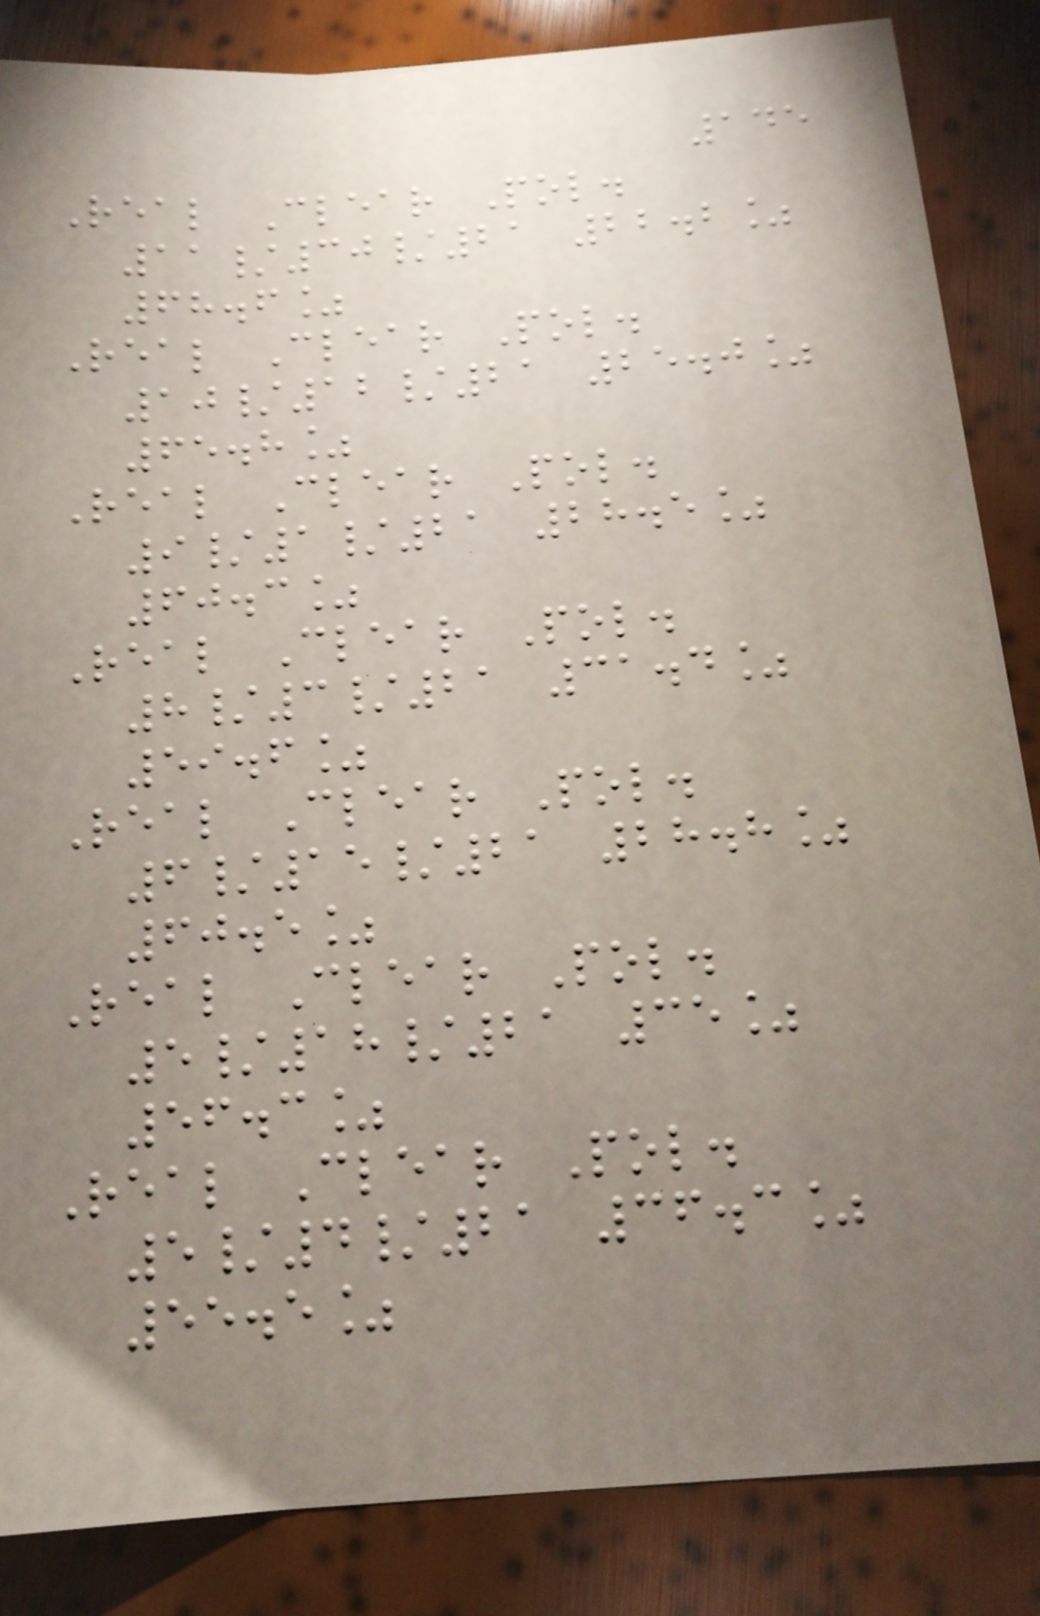145
Real Clear Pol.
11/30/21 22.2%
68.6%
Real Clear Pol.
10/12/21 25.0%
65.8%
Real Clear Pol.
9/1/21 28.5%
60.3%
Real Clear Pol.
8/3/21 31.4%
59.6%
Real Clear Pol.
6/15/21 28.8%
60.5%
Real Clear Pol.
5/18/21 35%
56.3%
Real Clear Pol.
5/4/21 36.3%
55.5%
